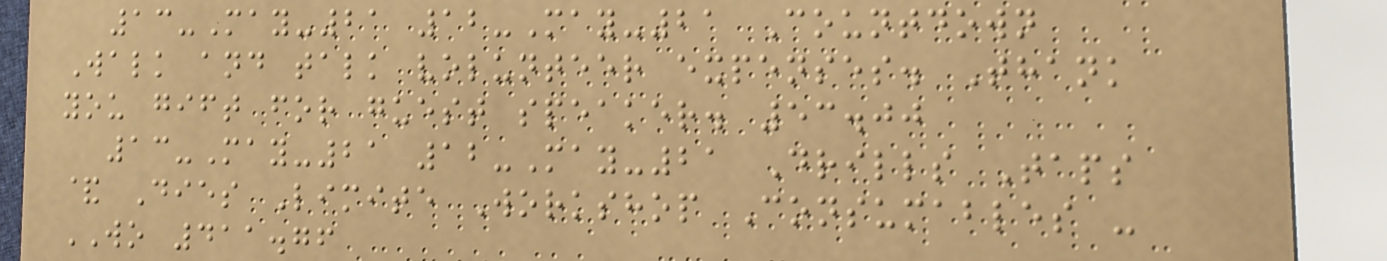13-May-21 12-May-21 Countdown
Walk and talk volunteer expenses. Thank
you gift for guest speaker. 53.00
13-May-21 12-May-21 Drills Taps
& Dies Limite Workshop Consumables -
WO 411.76
